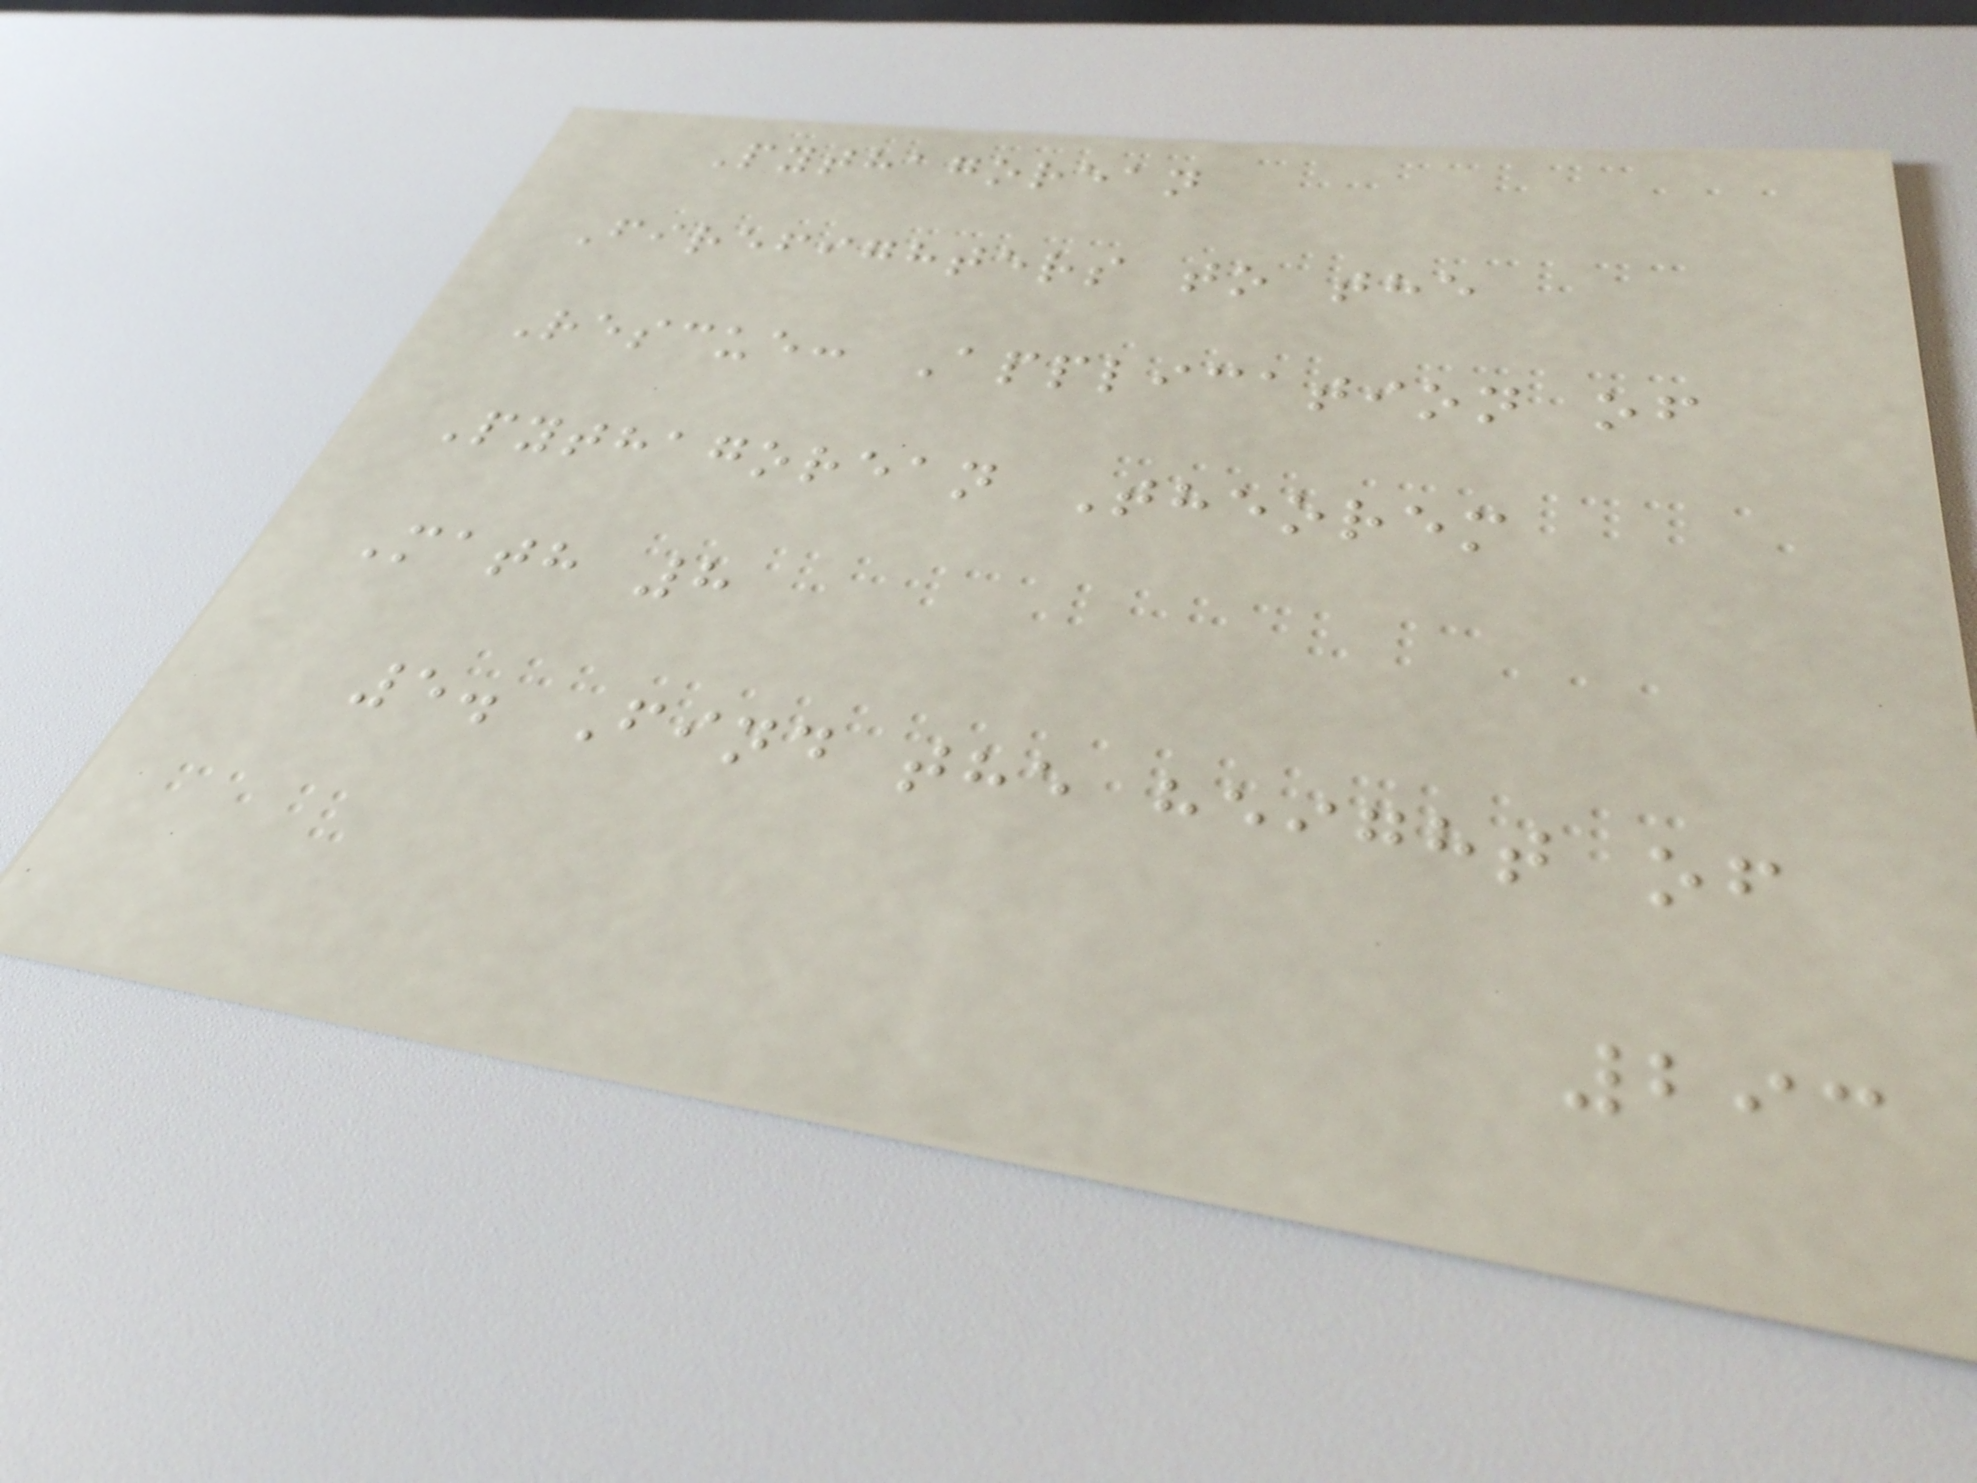Pythagorean
Firefighters to the
Rescue: Application of
Pythagorean Theorem
Math 8
5. Find the height of
293
